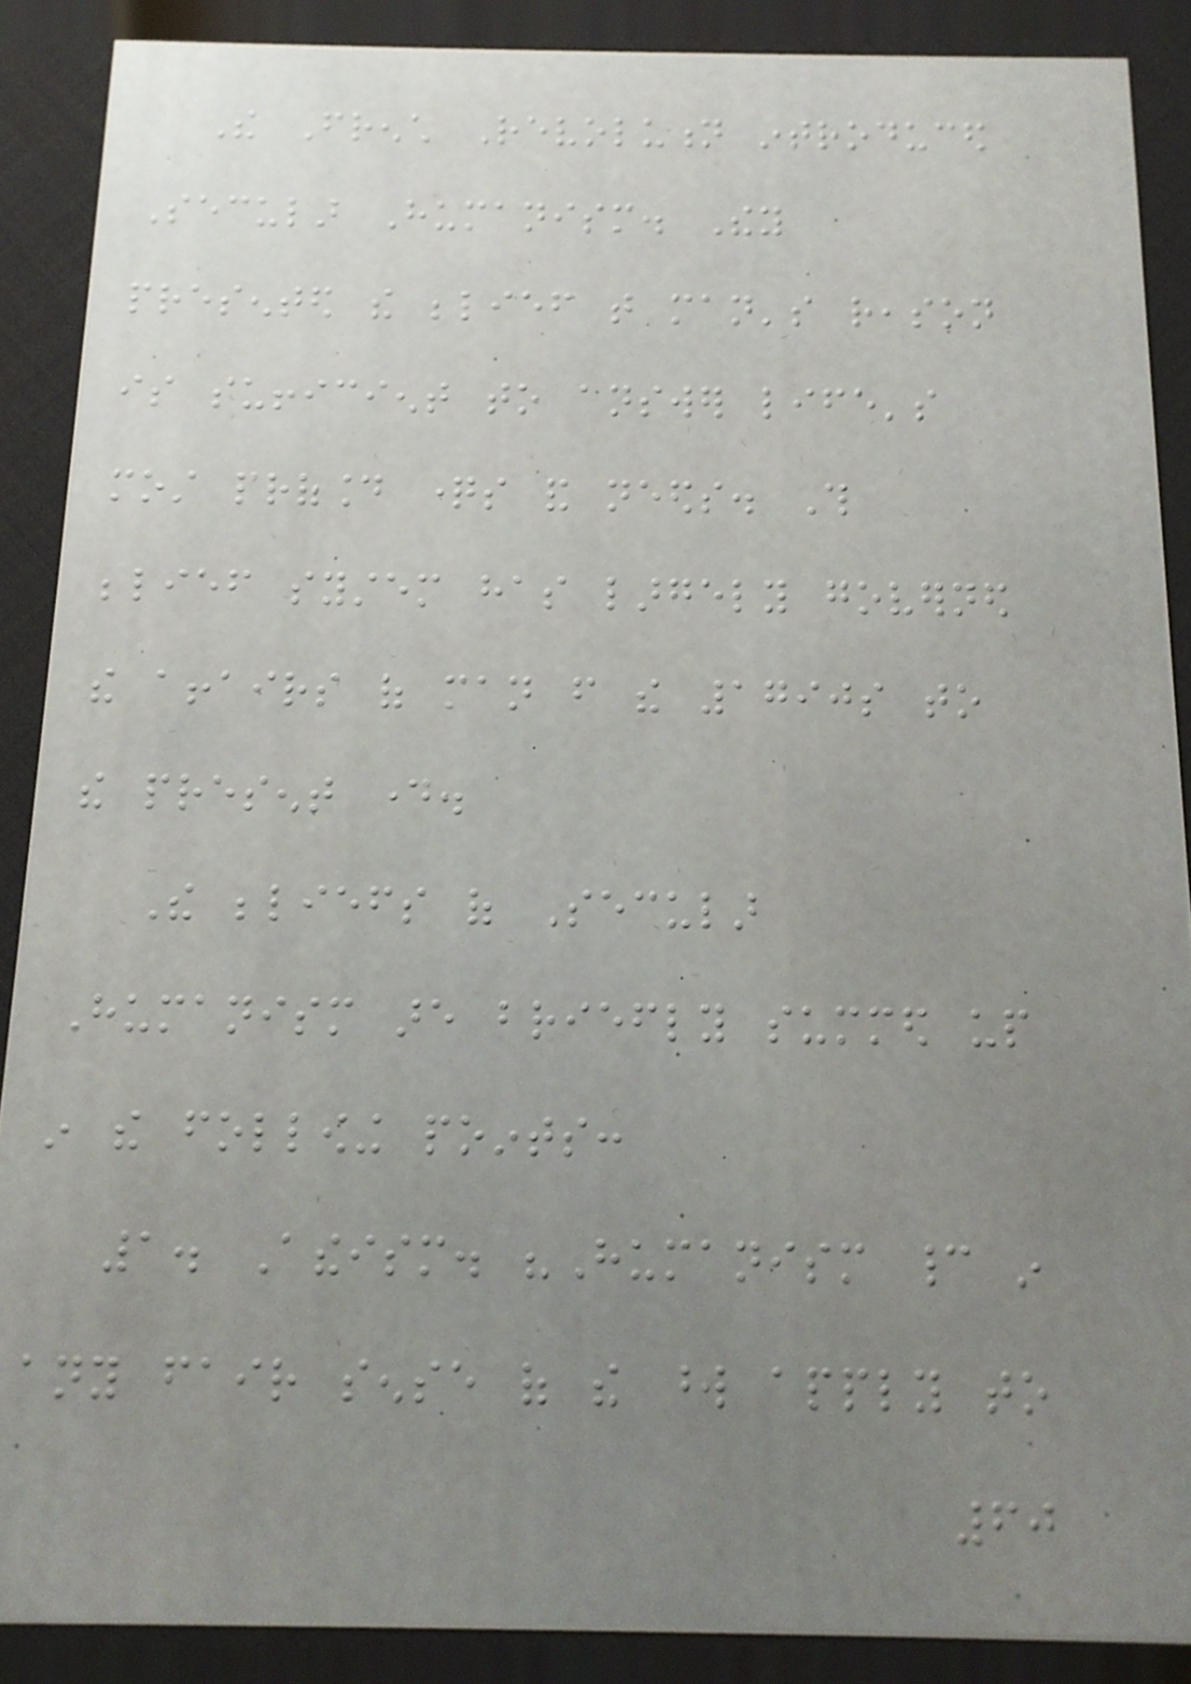The French Revolution introduced
Secular Humanism. They
presented the belief that man's reason
is sufficient to answer life's
most profound questions and needs. This
belief system has largely governed
the affairs of man from the 1790s to
the present day.
The beliefs of Secular
Humanism are briefly summed up
in the following points:
1. Atheism. "Humanism cannot in
any fair sense of the word apply to
60
